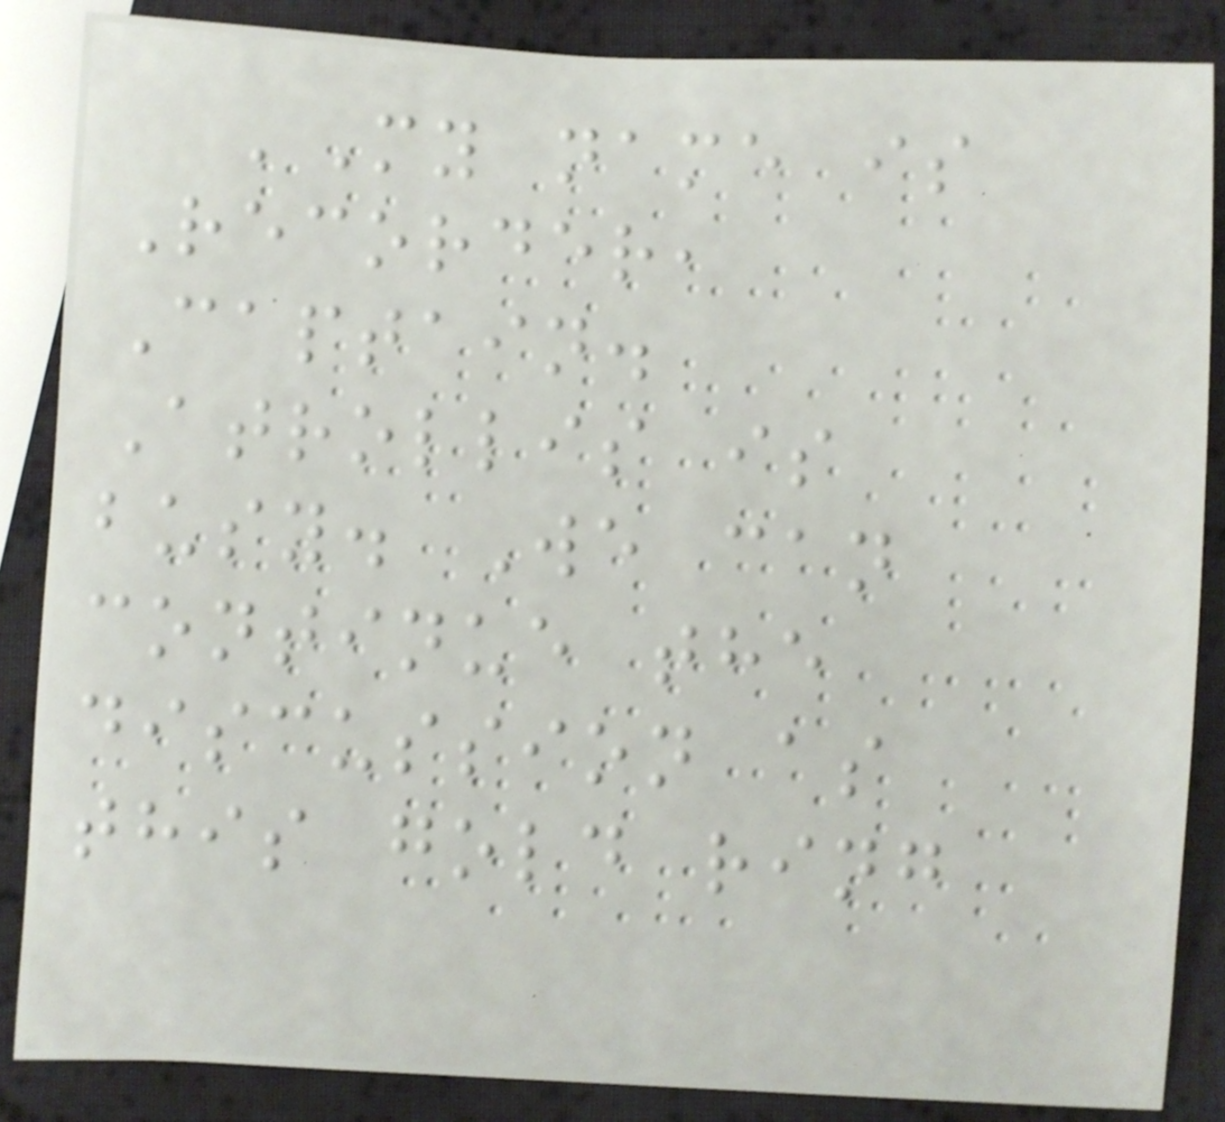'My name is
Recorder,
Captain.
Atrollis is
busy. We can
continue the
discussion as
this gold ring
